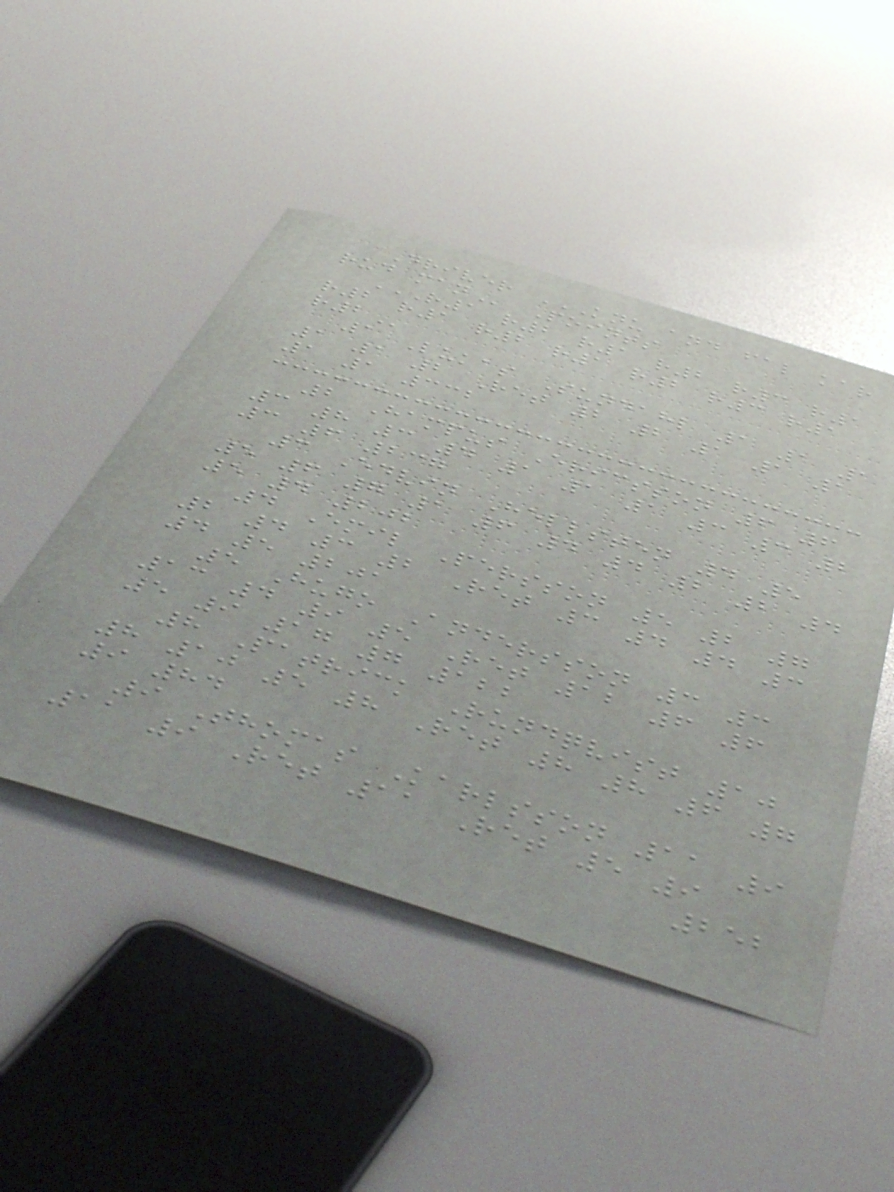Driver KNU AND FAL KAR
RUD MAN Points
R1 R2 R1 R2 R3 R1
R2 R1 R2 R1 R2 R3 R1
R2
1 Lukas Sundahl 1 1 1
1 1 2 Ret 2 2 1 1 1
1 1 332
2 Hampus Ericsson 6 6
3 8 3 4 1 1 1 3 3 2
3 6 237
3 Edvin Hellsten 4 5
5 6 7 1 6 4 4 2 2 4
5 4 202
4 Emil Persson 5 2 7
2 4 3 2 Ret 3 4 4 3
4 5 201
5 Hugo Andersson 3 3
13 4 9 5 Ret 12 6 6
5 9 17 7 122
8 Patrick Rundqvist 10
8 10 5 8 Ret 8 8 6 7
9 84
9 Thomas Karlsson 11 9
11 9 Ret 11 Ret 5 9
252
